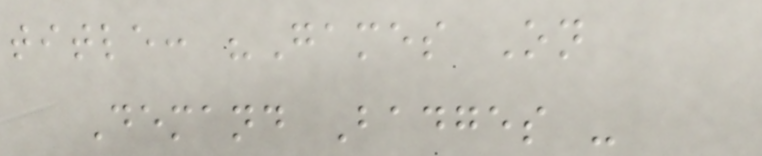title: "Games On
Demand Badges -
